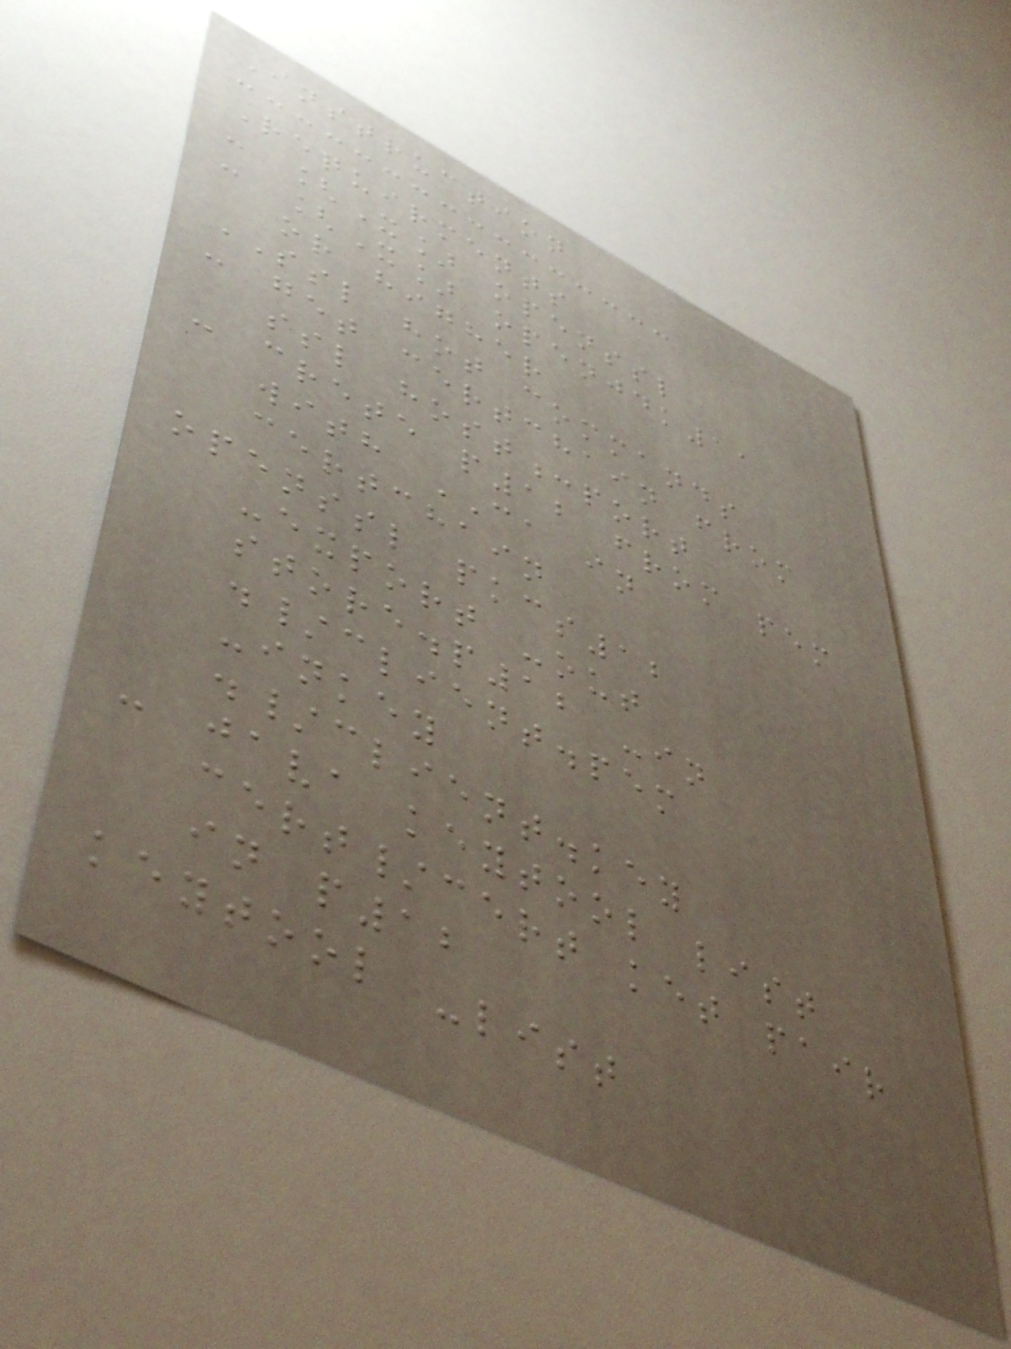Instruction
Requirments
- [X] openssl
- [X] openjdk11
or higher
SSL hot commands
- get certchain from
ssl host:port
- crete p12 from pem
with CA in
certchain
openssl pkcs12
-export -out
store.p12 -in
./client.pem
-inkey
./client.key
- java keytool list
cert/cert ket pair
in p12
keytool -list
